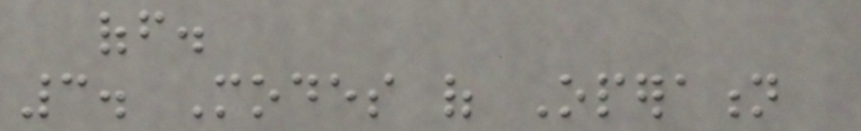off.
3. Modes of Operation
